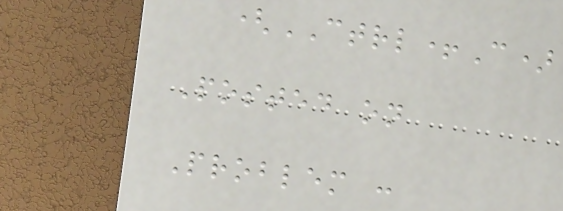(CTRL+C)
Posted on
Problem :
